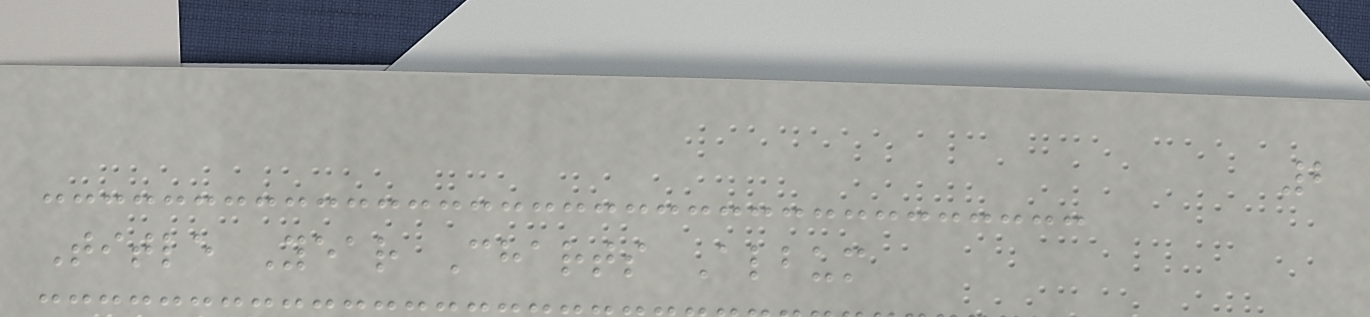2
Title Year Charts Album
